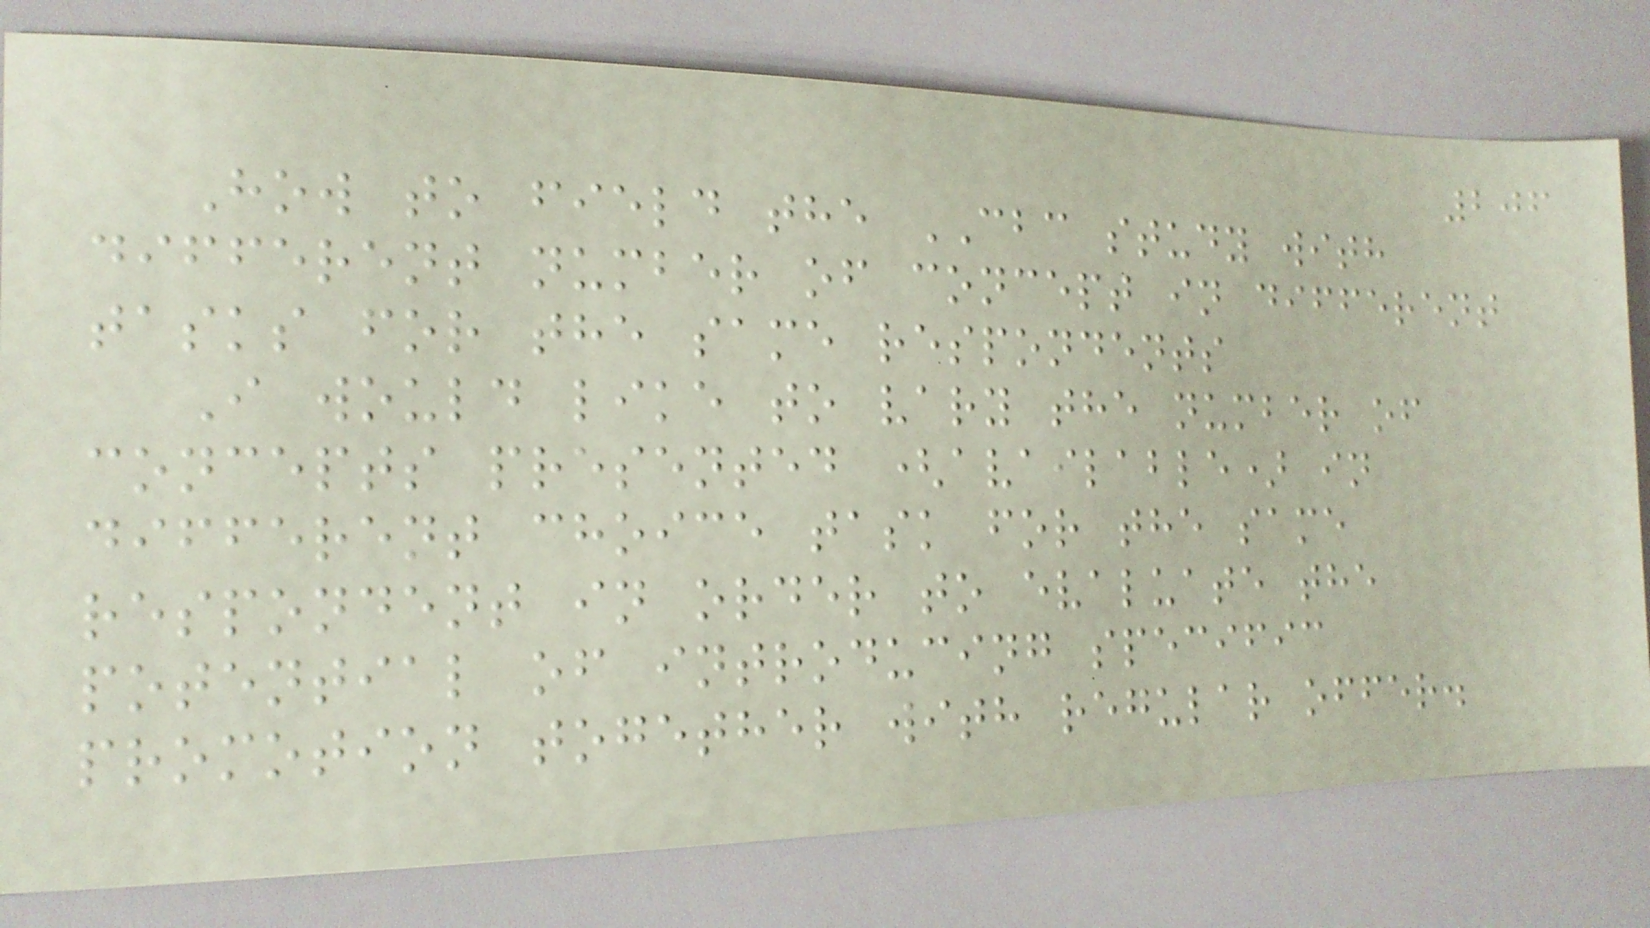206
How to field the CBC study with
different number of concept in different
tasks for the same respondents
I would like to vary the number of
concepts presented (available) in
different choice task for the same
respondent in order to evaluate the
potential of introducing specific
promotion together with regular offer.
